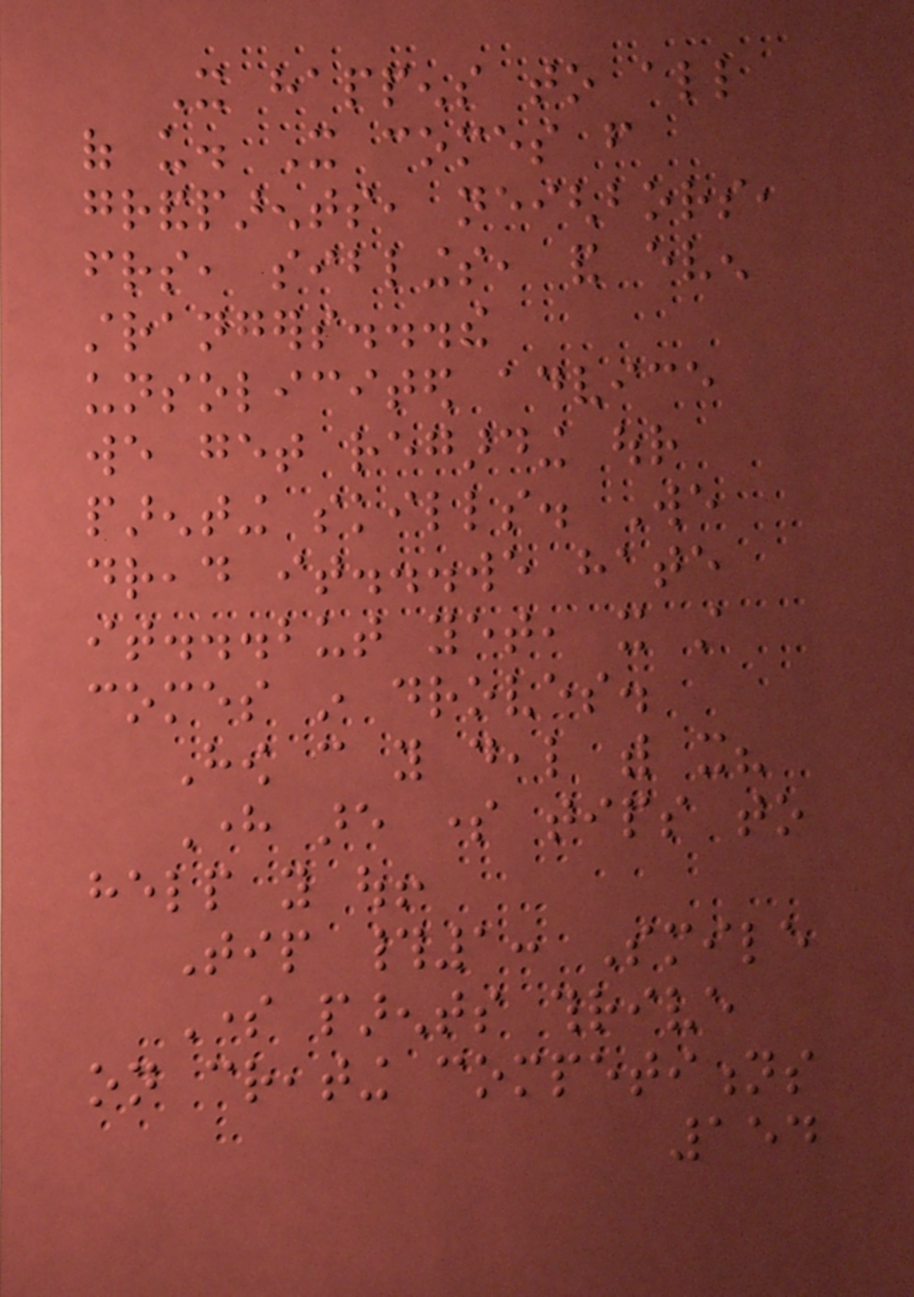It happens to all
of us. It comes from
grandparents, neighbors,
friends, siblings, and even
strangers...the
unsolicited advice
we get regarding our
parenting skills. We
dread it...we hate
it...but yet, it still
comes in droves.
How can you deal with it?
Here are some tips to
help you out!
Tip #1: Smile
Some parents thrive
on creating competitions
154
